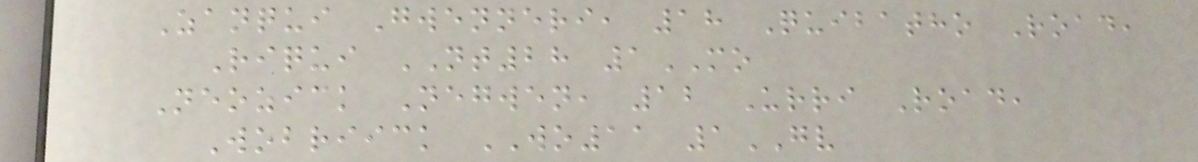Zanqui Gwenneri, 18 Quibatho Road,
Riqui NT28 1MO
Neozick Negwen, 12 Urri Road,
Wobriick WO11 1GV
